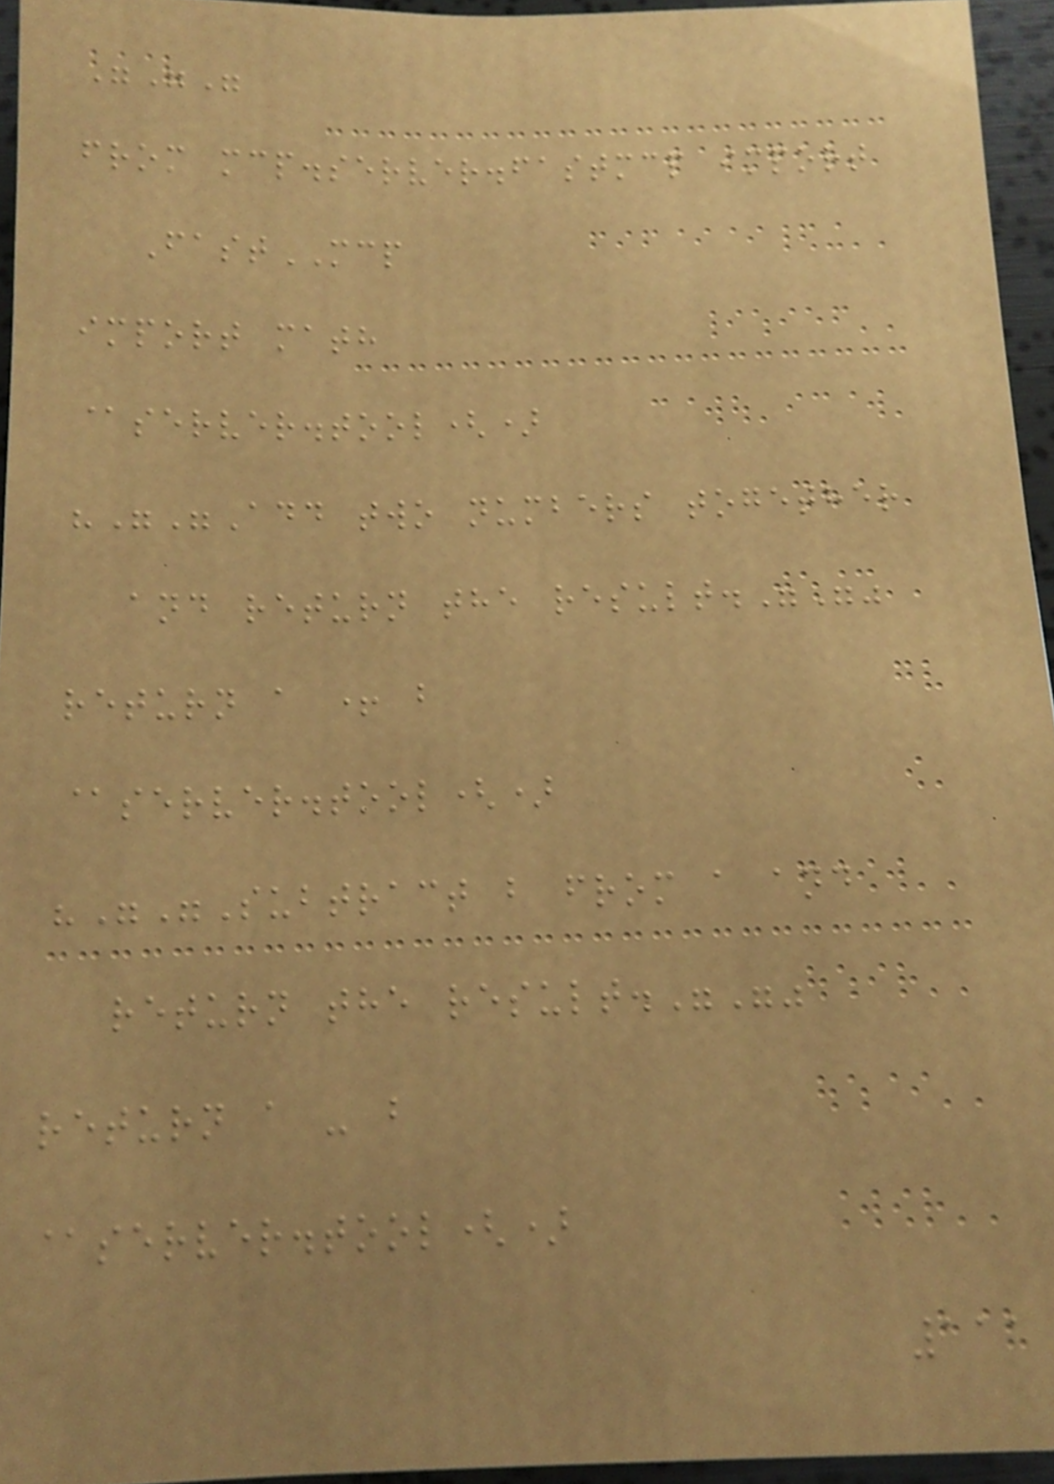"""
from mcp.server.fastmcp import
FastMCP
import math
@server.tool()
"""Add two numbers together
and return the result."""
return a + b
@server.tool()
"""Subtract b from a and
return the result."""
return a - b
@server.tool()
111
